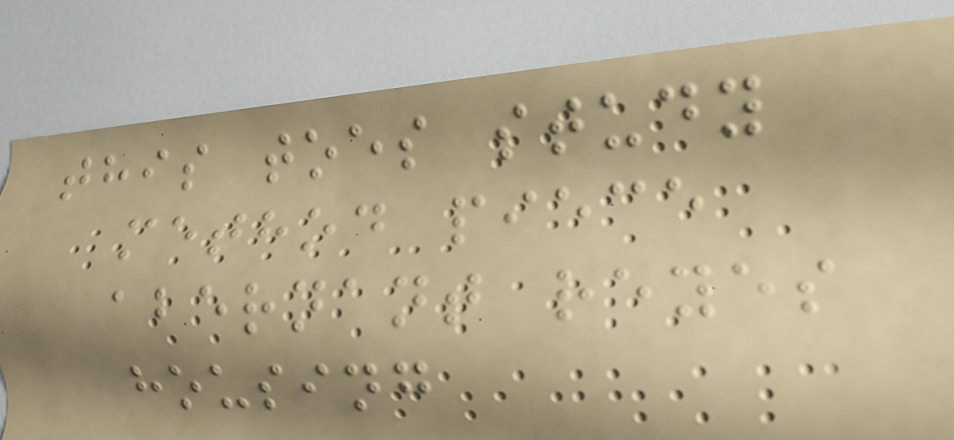this toes study
method piece
abernant reyes
housing
